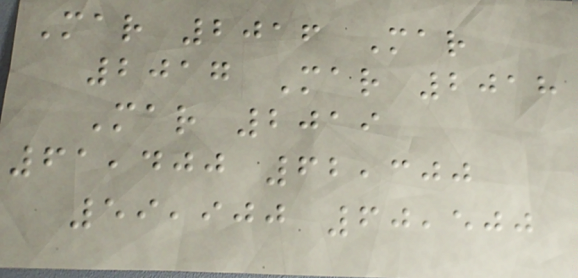Mar 2016 Mar
2017 Mar 2018
Mar 2019
61,400 62,300
59,900 60,500
